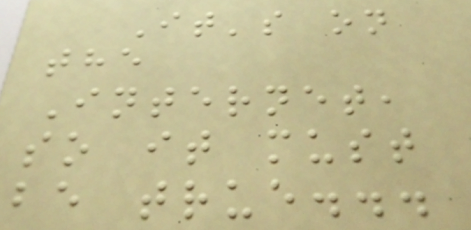It's on
the
Internet,
so it must
be true...
